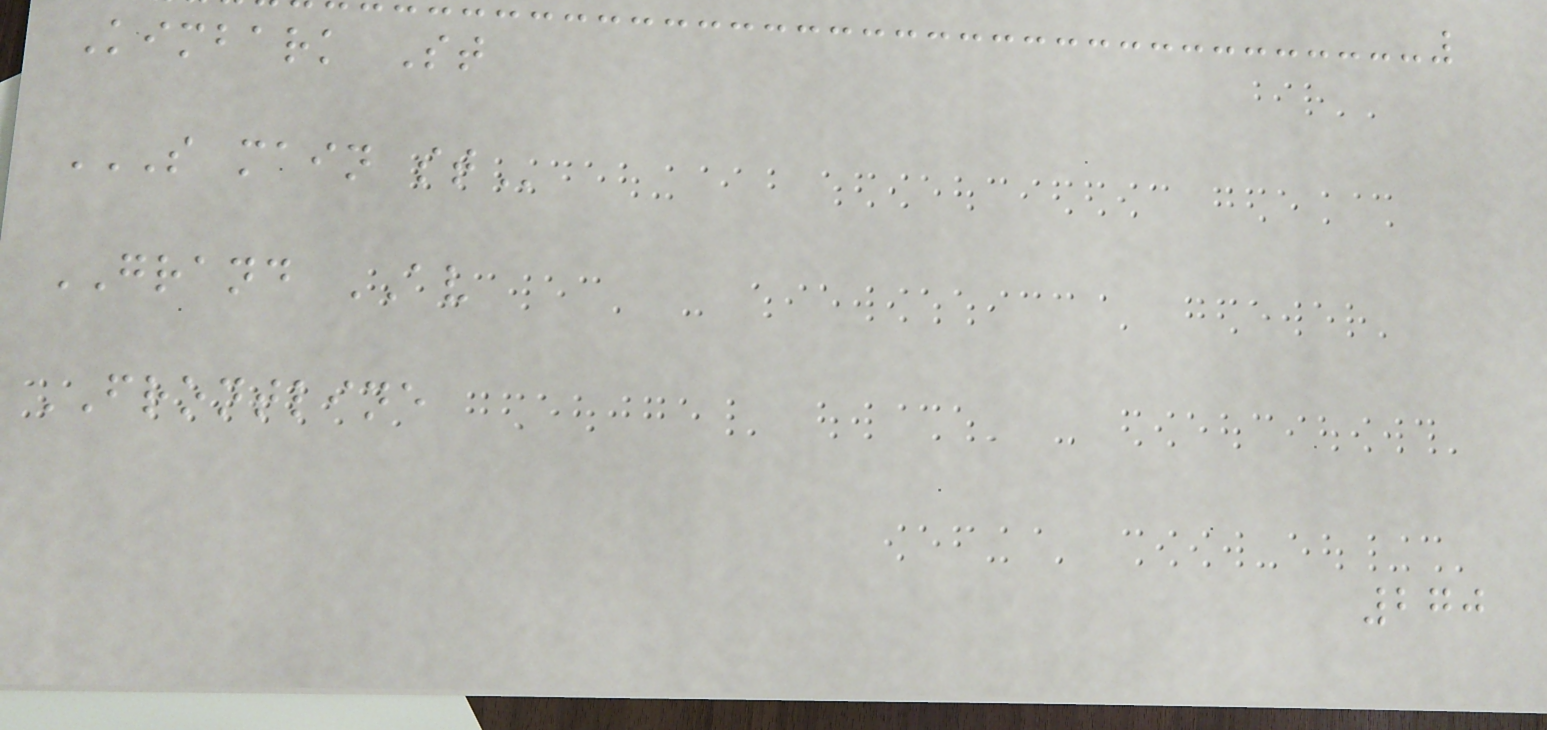Kimbark St
S MAIN ST
GRAND AV
FRONTLINE
270
